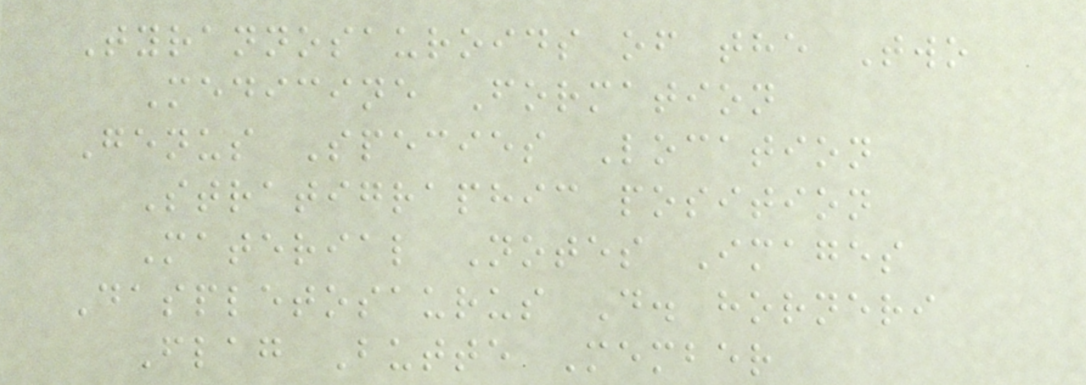Tyrannosauroids of the Two
Medicine Formation
Genus Species Location
Stratigraphic position
Material Notes Images
Daspletosaurus D. horneri
Flag Butte Member
